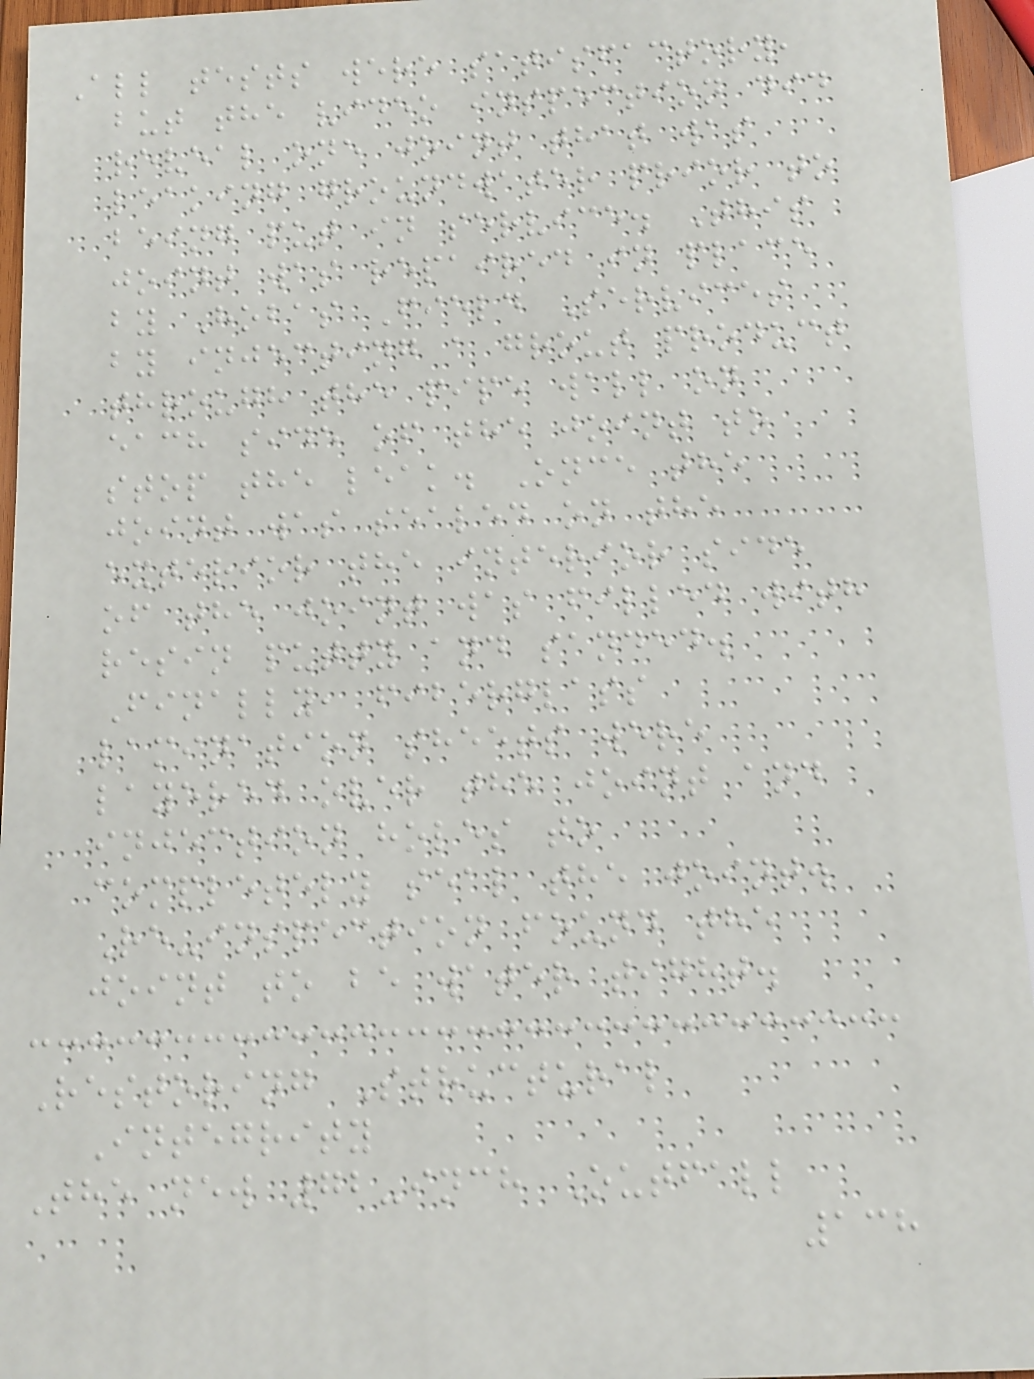All tests were satisfactory,
but the video inspection did
reveal one joint that was
leaking groundwater prior to
being put in service. This
joint was repaired in place
by Hobas Field Services
by injecting a grout product
through the pipe wall on
each side of the joint to
stop the leak. Once the
joint was sealed on the
exterior the interior side
of the joint was filled with
resin putty and sanded.
Finally, fiberglass
lamination sheets were
layered over the joint and
injection holes to
completely seal the joint.
Re-inspection found the
joint to be water tight.
Restoring Structural
Integrity
The new 72-inch Outfall
138
